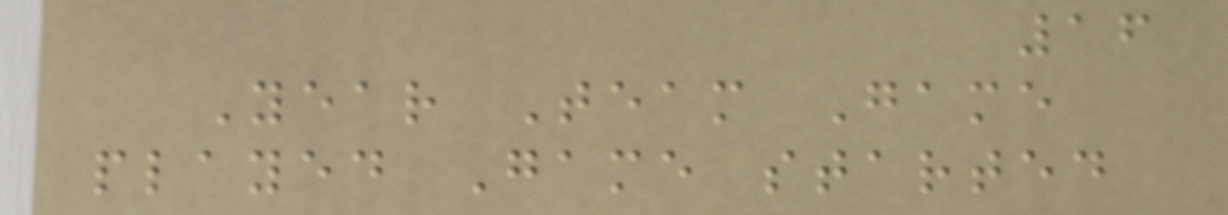16
Year Team Game
played Game started
